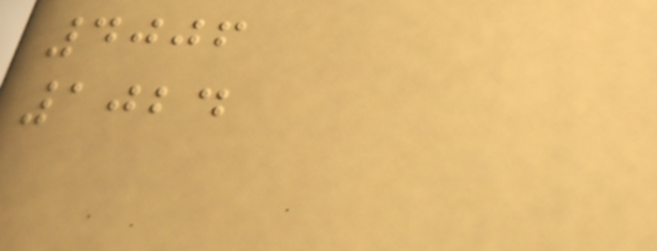4006
1024
